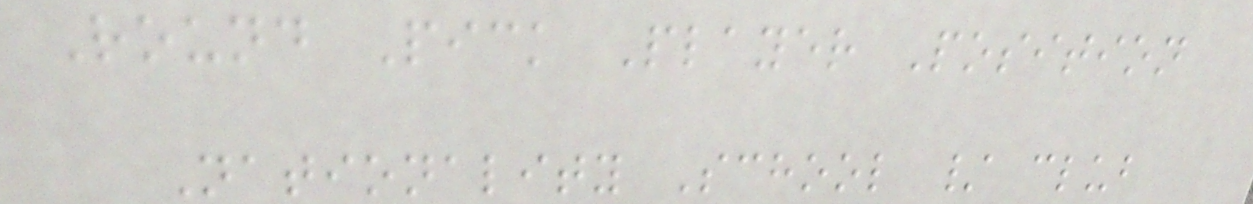Round Pick Player Position
Nationality School / club
